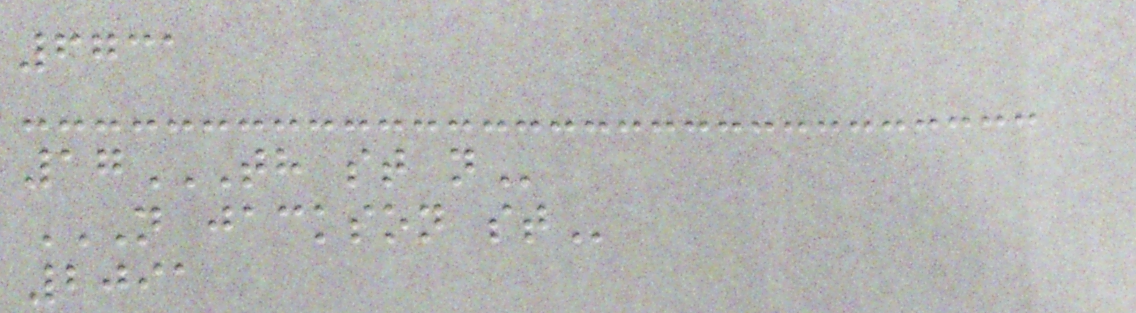6731
17TH ST N
N JACKSON ST
2091
